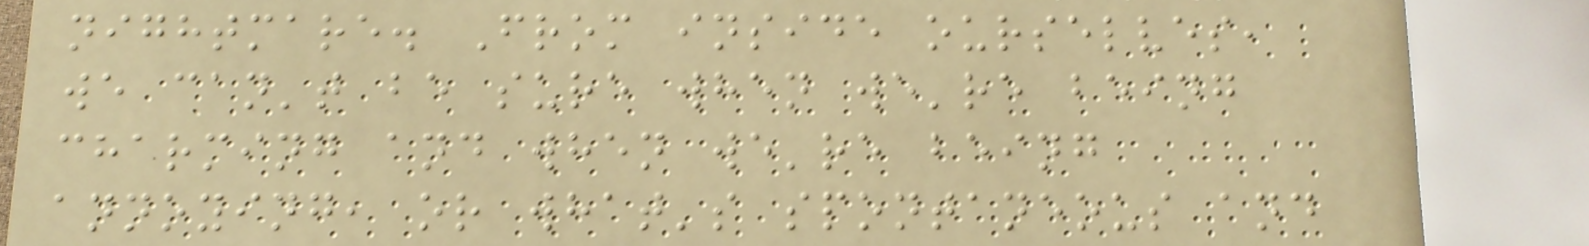nightmare. From inside ourselves,
we can't be sure when we're being
charming and when we're being
annoying, or what's spontaneous and
